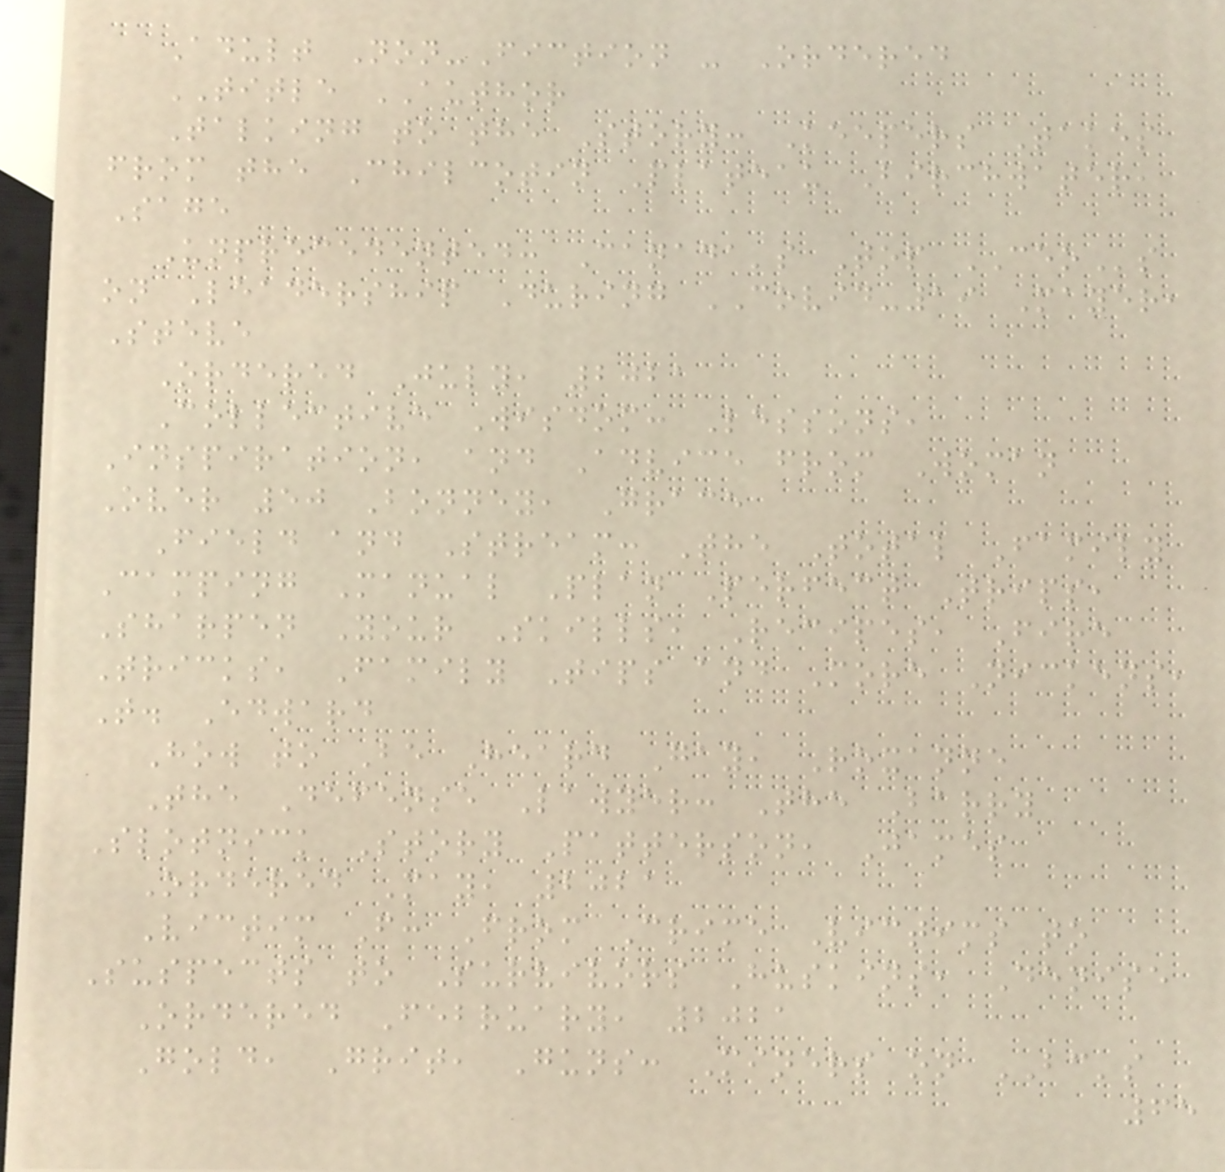Adult Non-Fiction - Ordered
TITLE AUTHOR
Talking to the Story: Keepers Takes
from the Chilcotin Plateau Birchwater,
Sage
Unprecedented: Canada's Top CEOs
on Leadership During COVID-19 Mayer,
Steve
Ordered July, 2021
Collective Wisdom: Lessons,
Inspiration, and Advice from Woman
Over 50 Bonney, Grace
Field and Stream: The Total Family
Camping Manual Plan Perfect Trips,
Sharpen Your Skills, Recipes, Fire
Tricks, Family Tips and More Nickens,
T. Edward
How to Be Heard Gay, Roxanne
The Defense Lawyer: The Barry
Slotnick Story Patterson, James
Ordered May, 2021
Victim F: From Crime Victims to
Suspects to Survivors Huskins, Denise
Ordered February, 2021
Gold, Grit, Guns: Miners on BC's
65
